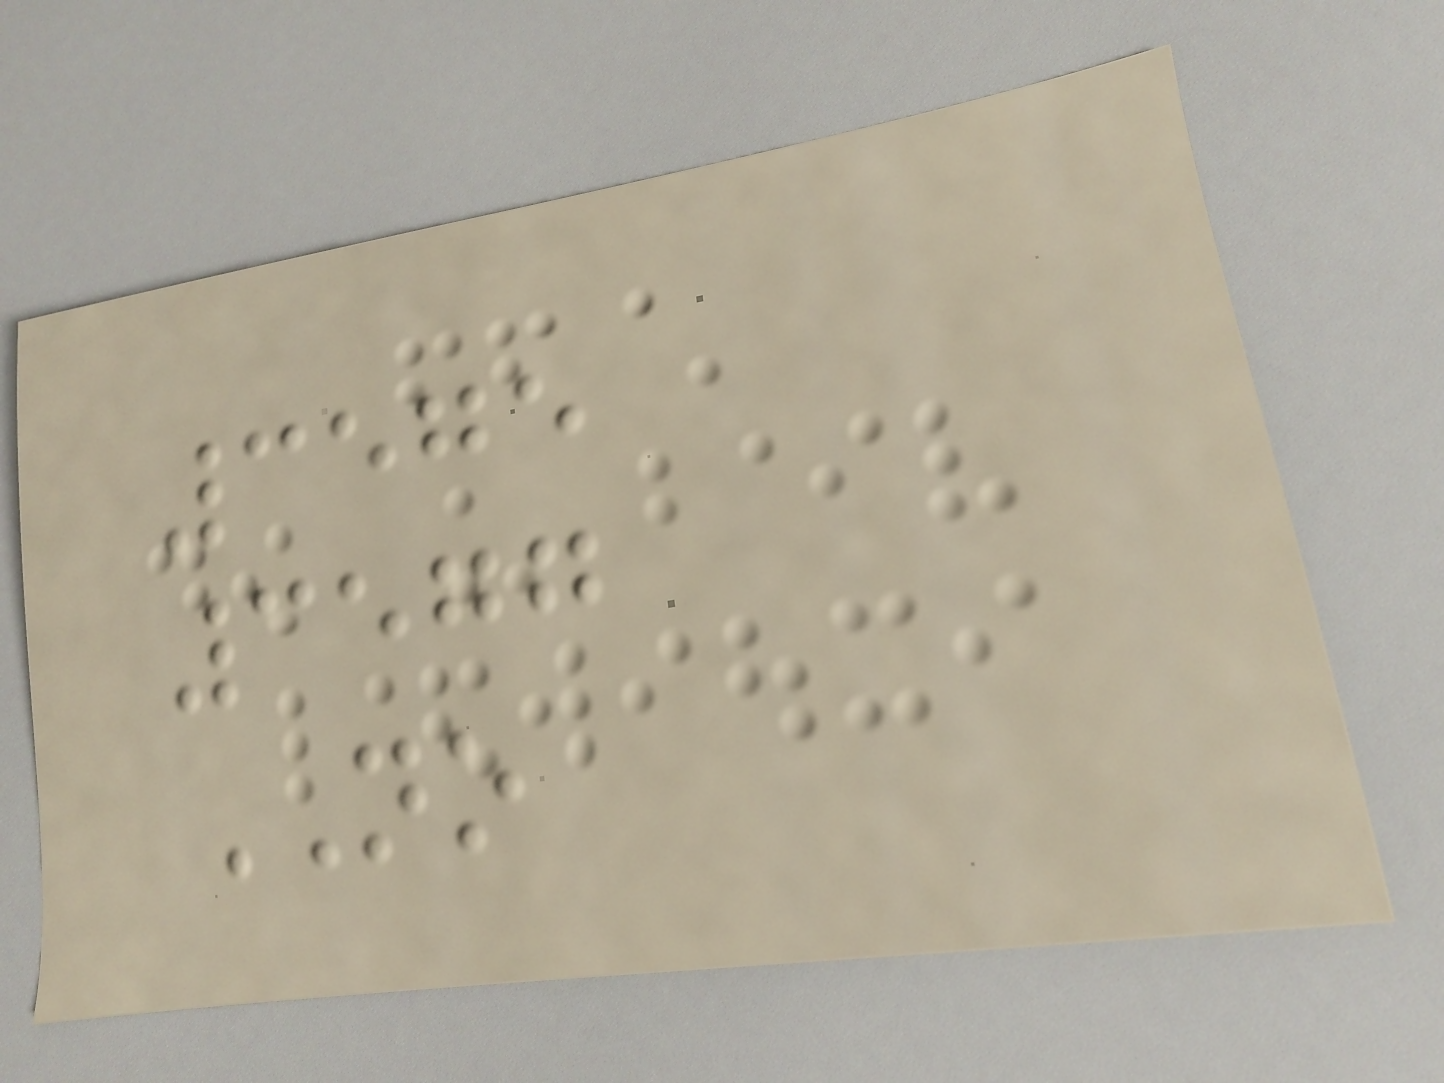3575
3577
NO
